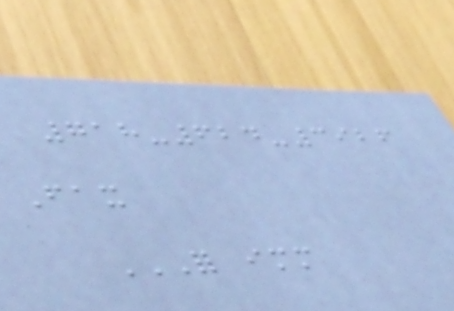718-624-3926
Fax
FOR IMMEDIATE
